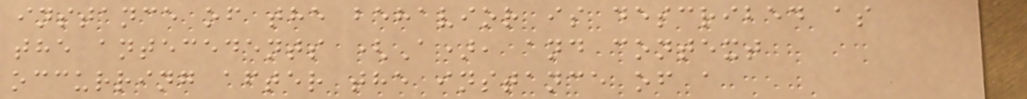instance of the behavior is described as
the antecedents (A), and context
occurring after the instance of a
